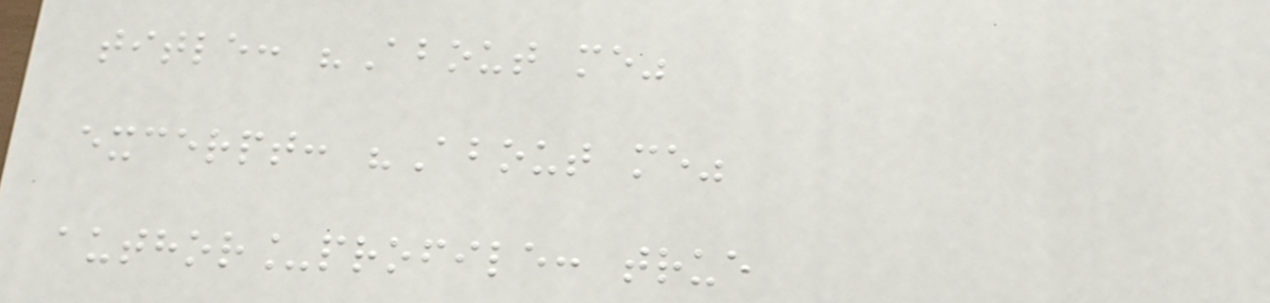title: "About me"
excerpt: "About me"
author_profile: true
